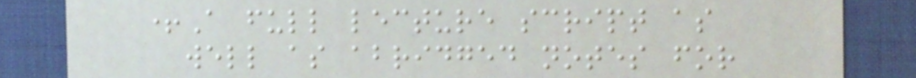+A full lecture script as
well as abridged notes for
